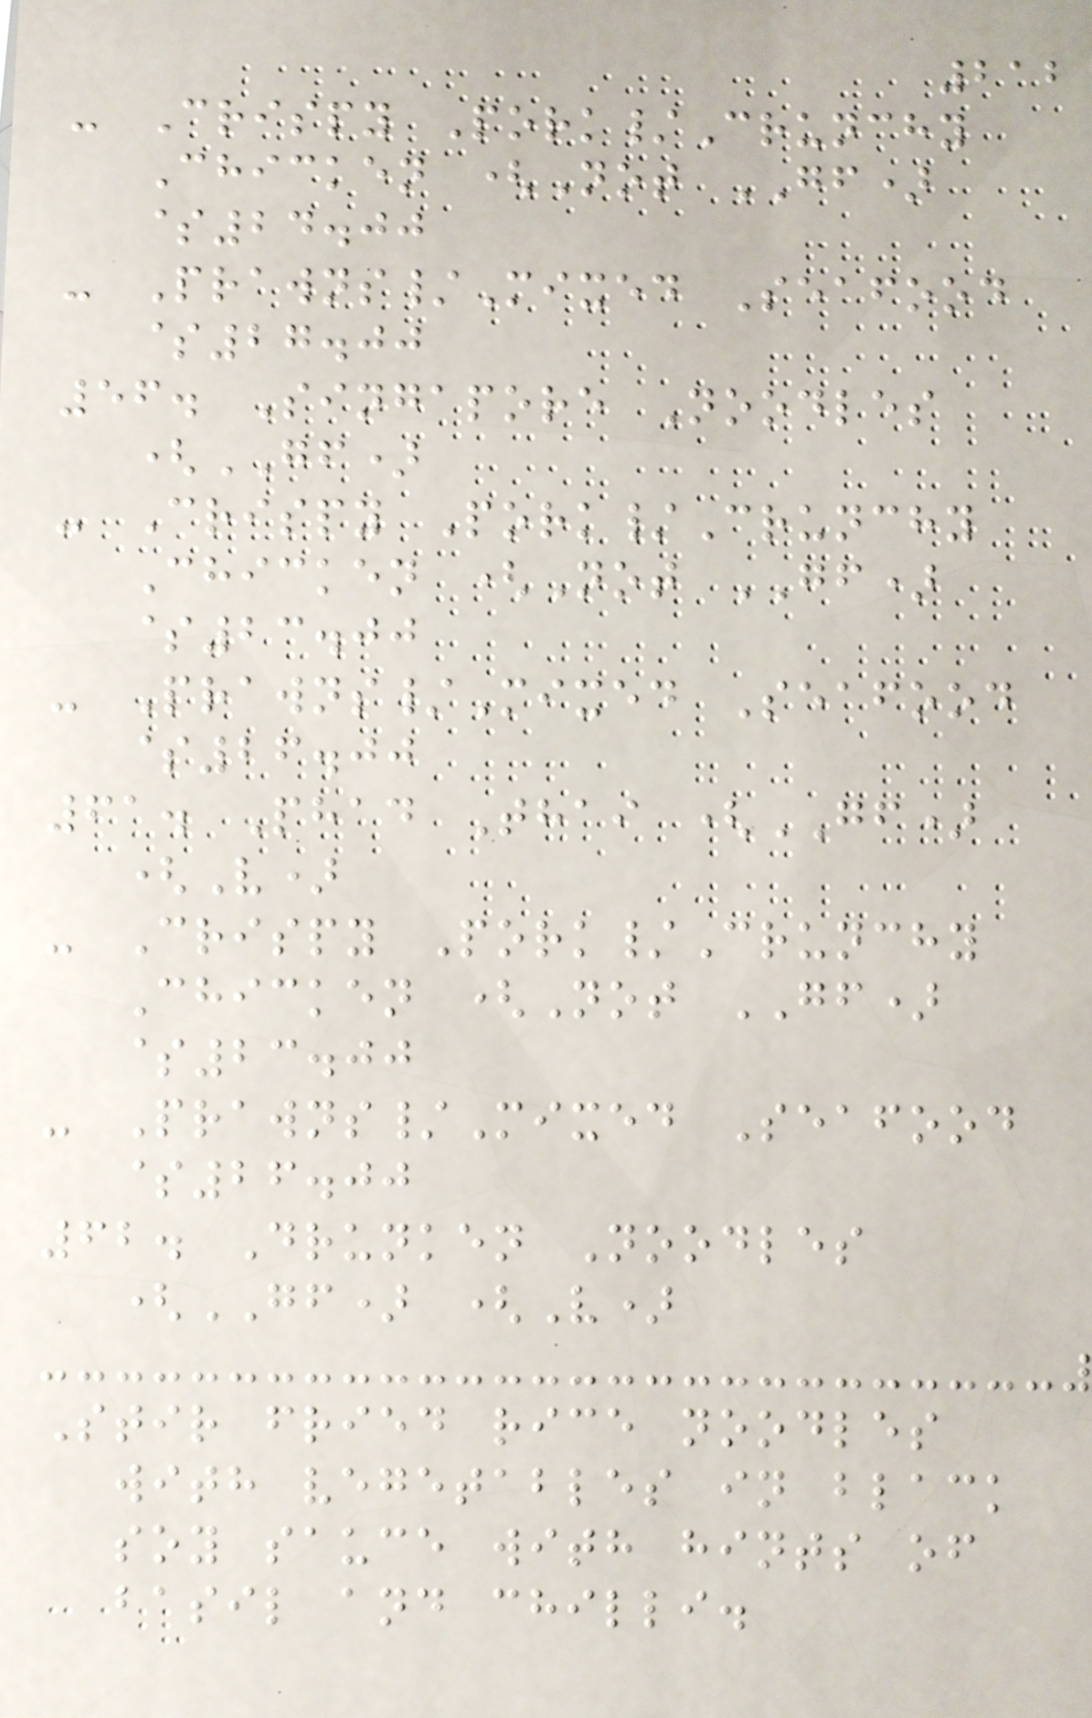212
- Crispy Pork/Crunchy
Chicken (Not GF)
$24.00
- Prawns/Mixed Seafood
$27.00
56. Singapore Noodles
(GF)
- Crispy Pork/Crunchy
Chicken (Not GF)
$23.00
- Prawns/Mixed Seafood
$26.00
61. Phad Thai (GF)
(V)
- Crispy Pork/Crunchy
Chicken (Not GF)
$23.00
- Prawns/Mixed Seafood
$26.00
62. Drunken Noodles
(GF) (V)
Stir fried rice noodles
with vegetables in black
soy sauce with hints of
basil and chilli.
